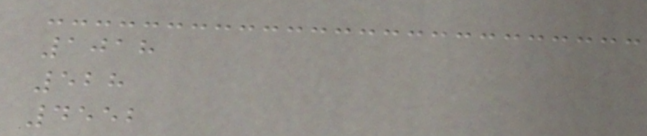1018
528
4552
